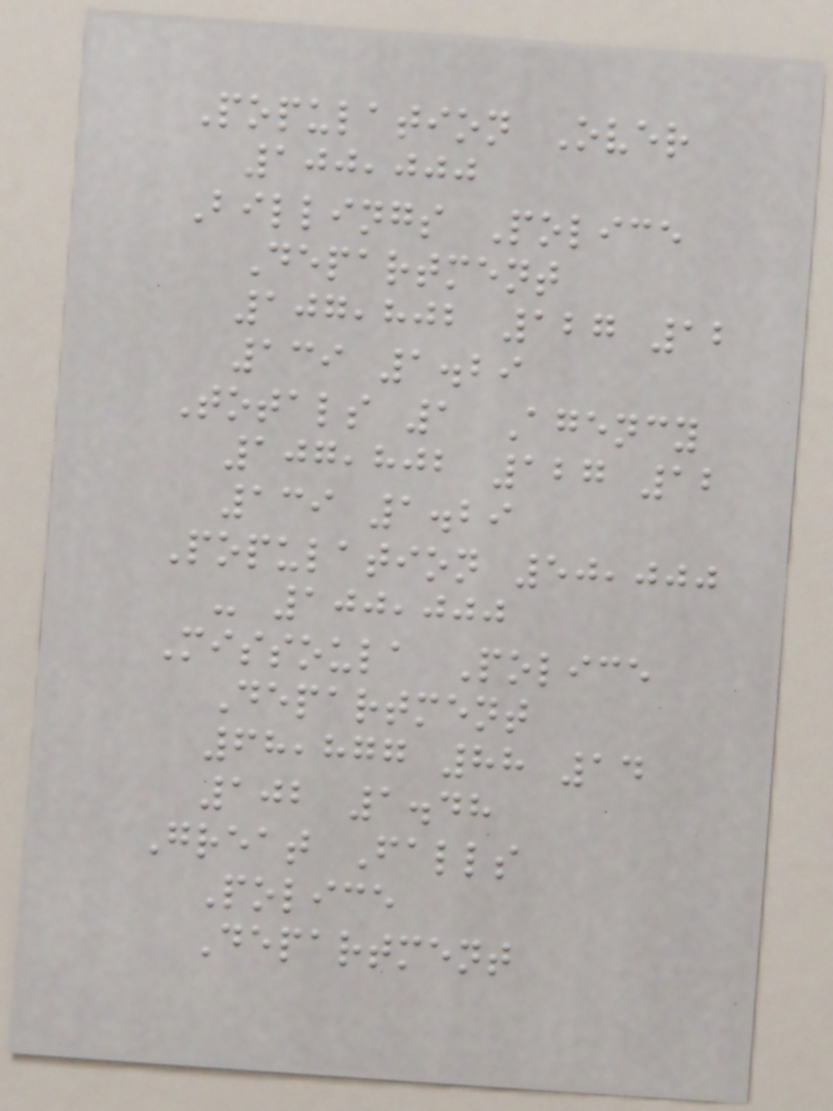Population Over
100,000
Billings Police
Department
107,802 127 12
139 1.29
Totals 1 Agency
107,802 127 12
139 1.29
Population 50,000
- 100,000
Missoula Police
Department
68,877 88 14
102 1.48
Great Falls
Police
Department
